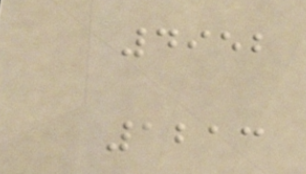4952
1213
